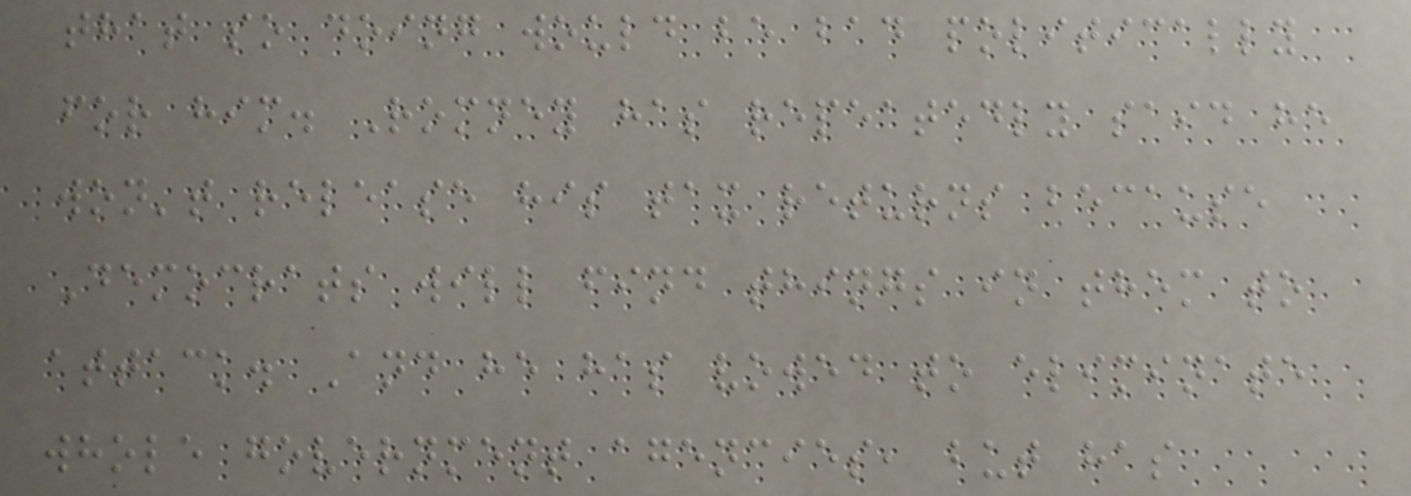that so doing would be bad politically
for him. Romney has repeatedly said he
won't release his tax returns because
Democrats will find things in them to
attack. And he has vowed to eliminate
whole government agencies, but has
